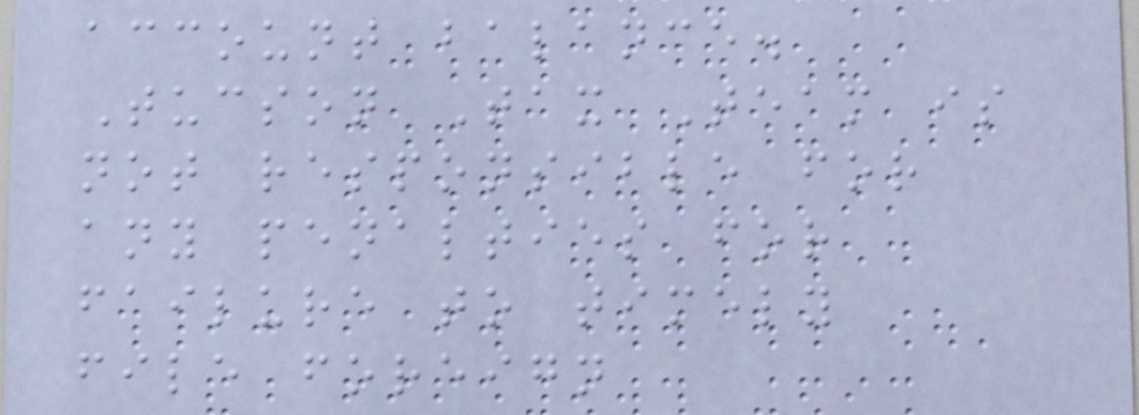account balance.
Tucson Tax Team is
not responsible for
any penalties for
failure to timely
file foreign
